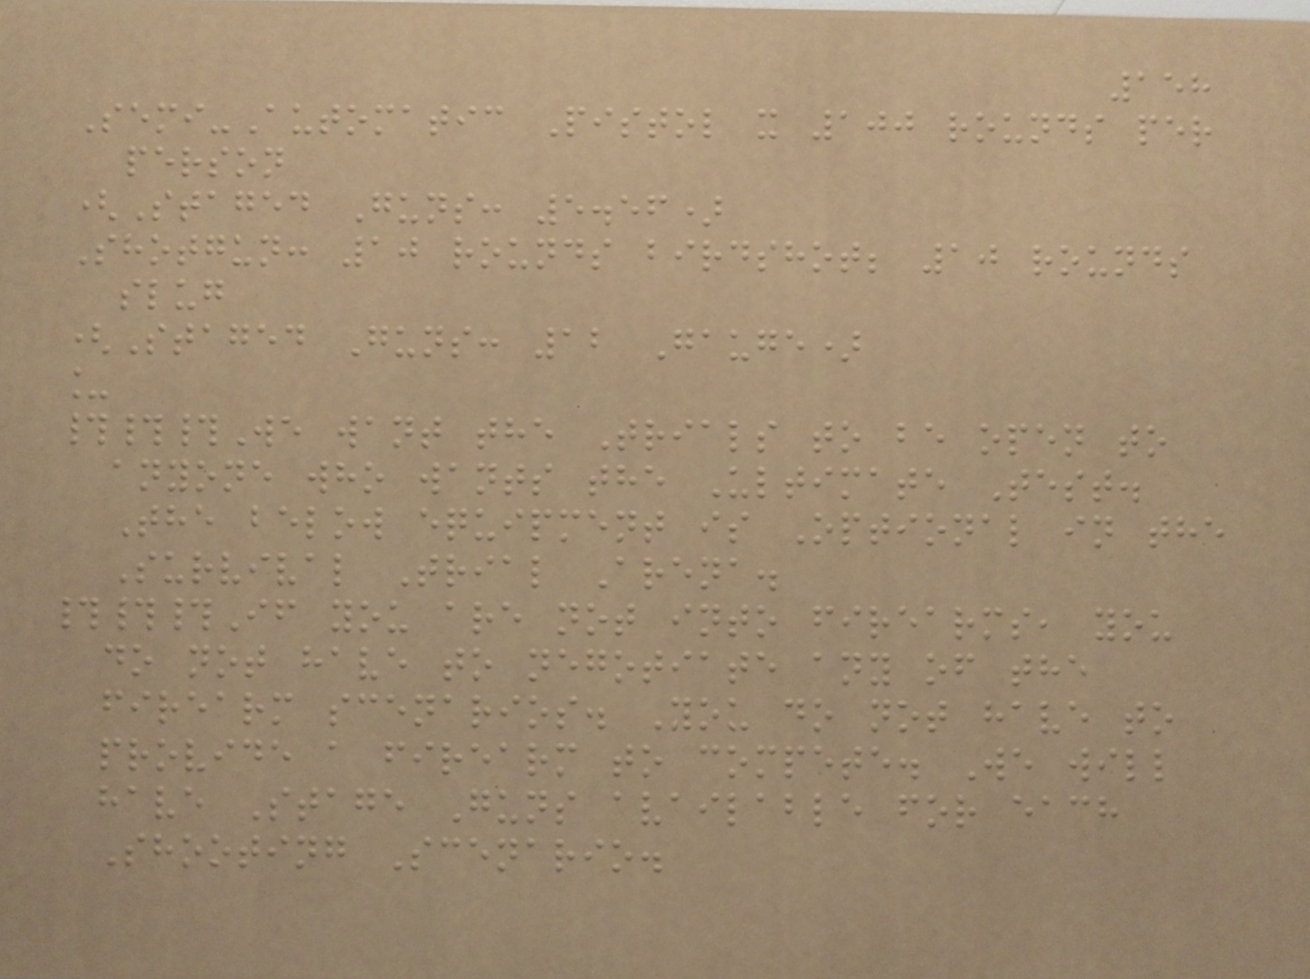158
Semi-Automatic Pistol x 100 rounds per
person
(Staged Guns: 5.56)
Shotgun: 10 rounds birdshot; 10 rounds
slug
(Staged Guns: 12 Gauge)
_
###We want the Trials to be open to
anyone who wants the Ultimate Test.
The below equipment is Optional in the
Survival Trial Arena.
###If you are not into firearms, you
do not have to negotiate any of the
firearm scenarios. You do not have to
provide a firearm to compete. We will
have Stage Guns available for each
Shooting Scenario.
